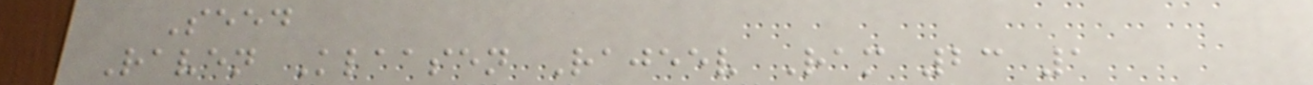Seed
Raven Klaasen Rajeev Ram 23 1
